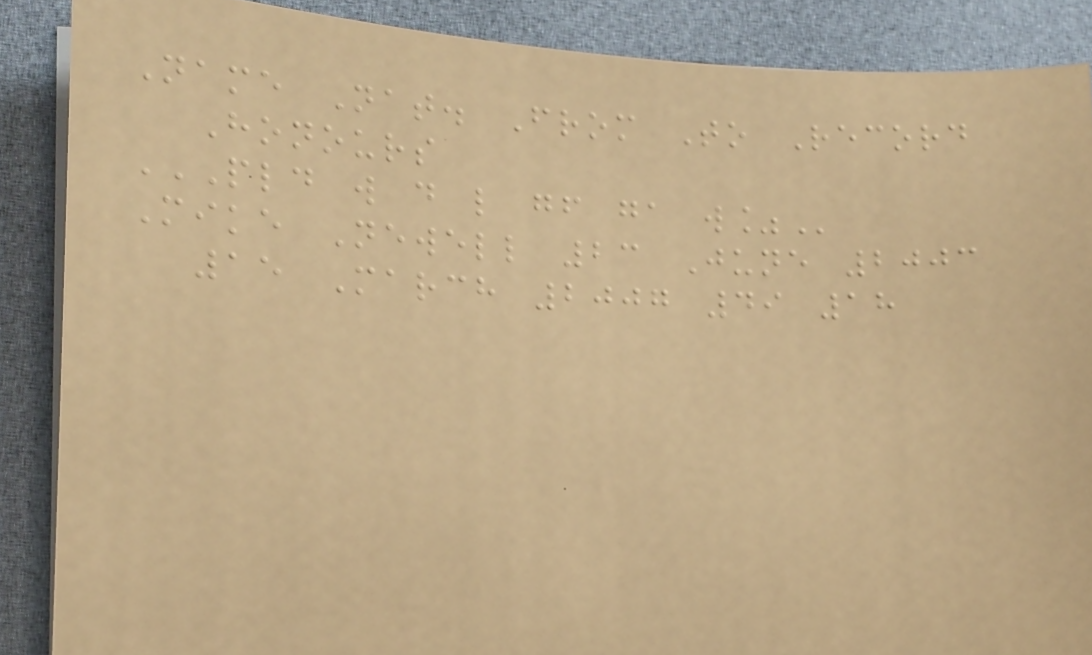Name Nat. From To Record
Honours
PLD W D L GF GA W%
Mike Newell 23 June 2003
15 March 2007 49 18
